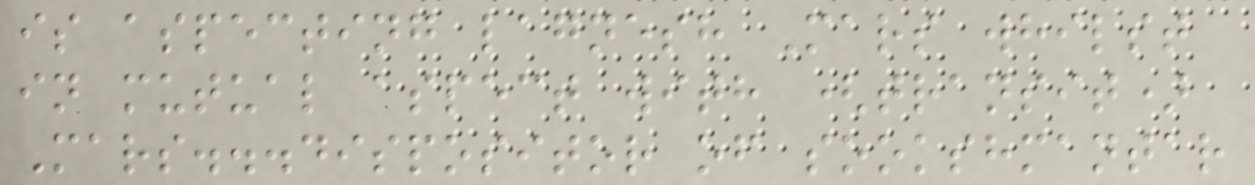is aspecting lagnesh Mars whilst
in mutual aspect with (transit)
Mars...dispositor of sookshmantar
